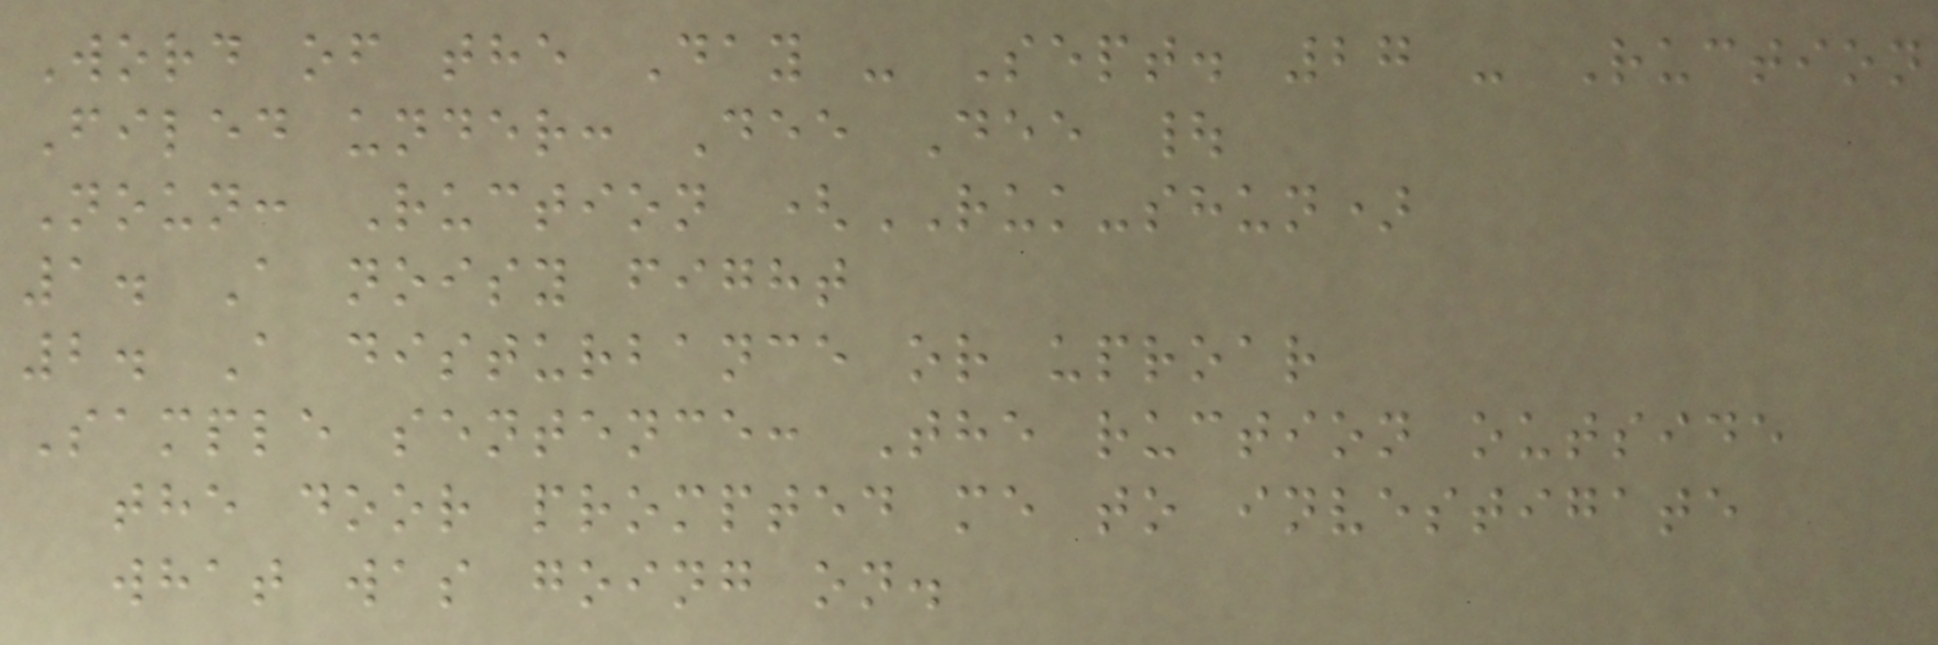Word of the Day - Sept. 27 - Ruction
Filed under: Dee Dee |
Noun: Ruction (RUK-shun)
1. A noisy fight
2. A disturbance or uproar
Sample sentence: The ruction outside
the door prompted me to investigate
what was going on.
